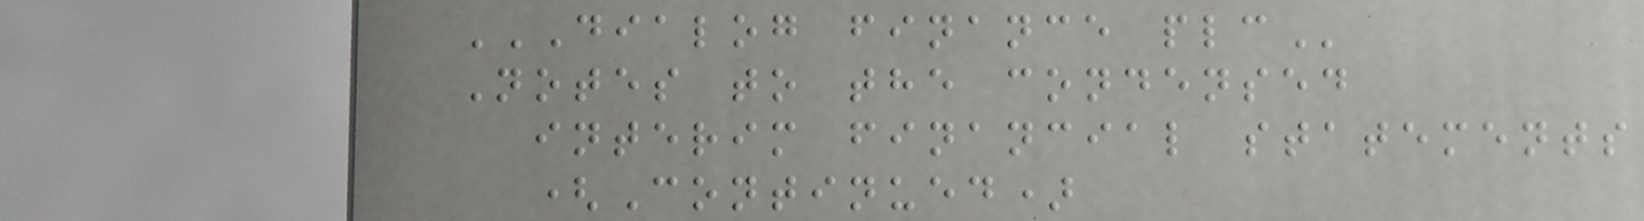DIALOG FINANCE PLC
Notes to the condensed
interim financial statements
(Continued)
